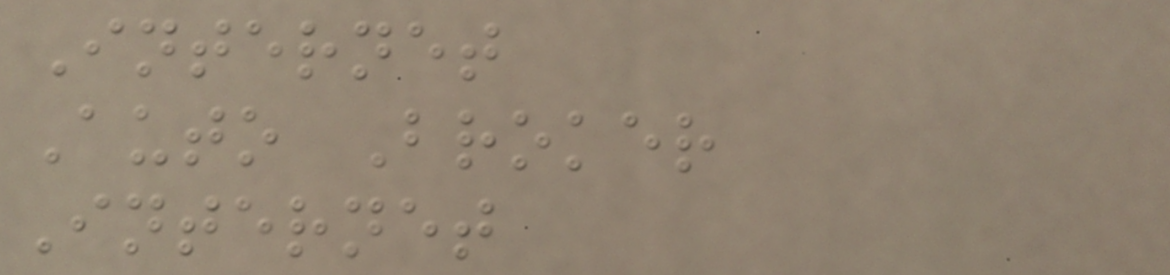Internet
Auto Broker
Internet
